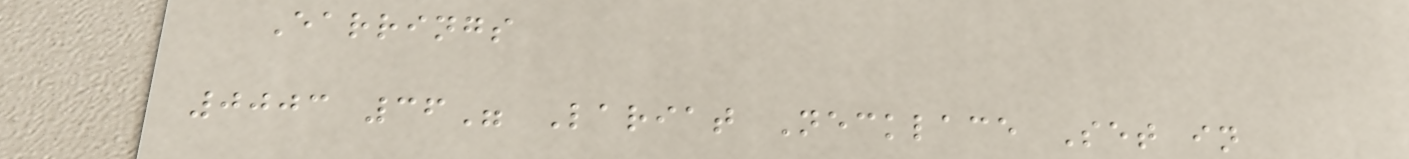Earrings
0003 36" Lariat Necklace Set in
